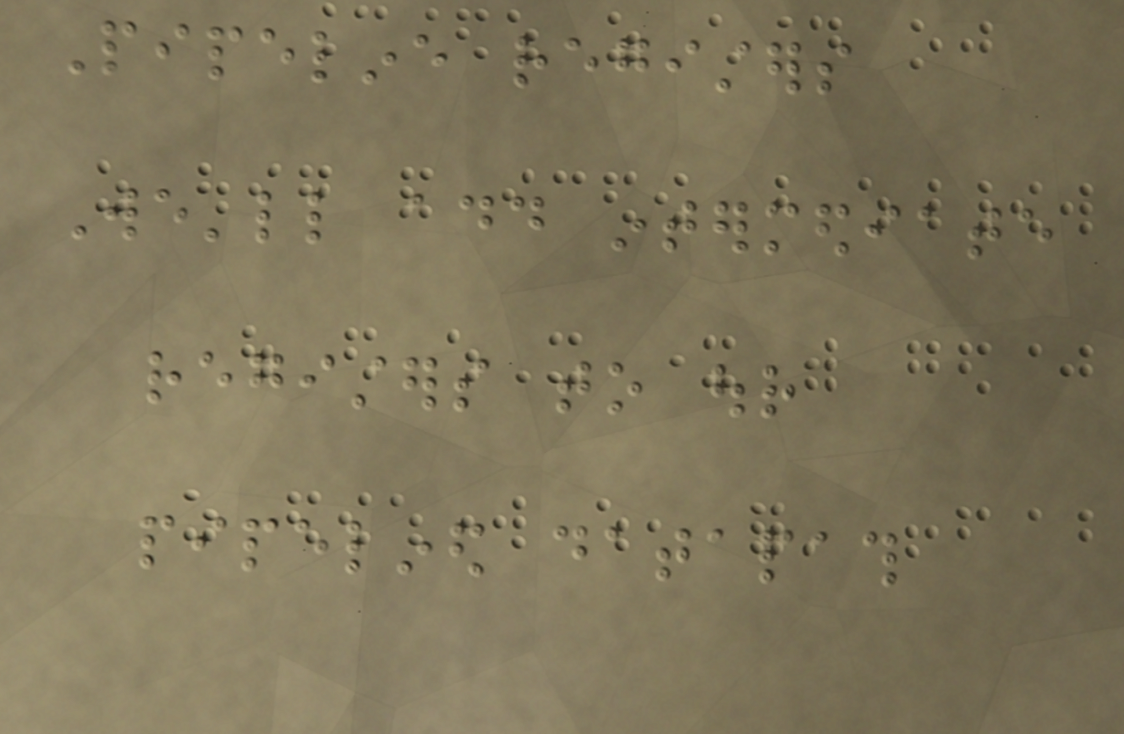Pipeline registers
We'll add intermediate
registers to our
pipelined datapath
